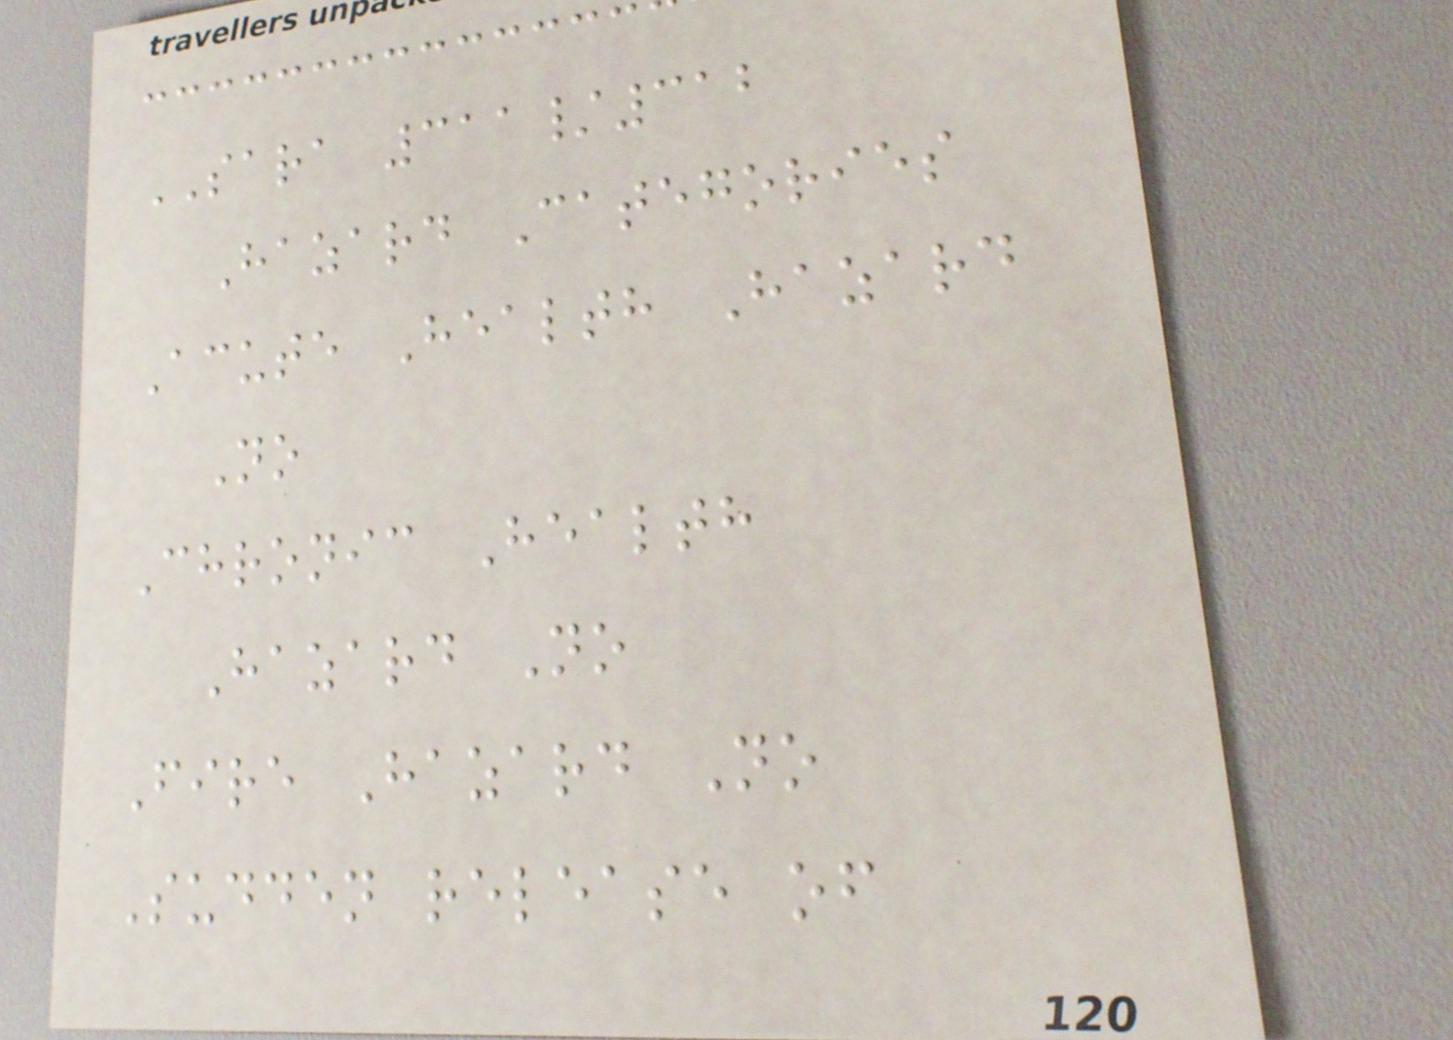SARA 311/312
Hazard Categories
Acute Health Hazard
No
Chronic Health
Hazard No
Fire Hazard No
Sudden release of
